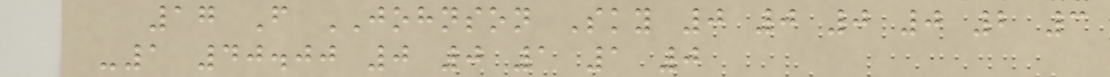17 F JOHNSON Sky 0 0 0 0 2 3
-1 40.00 0 0 1 1 0
